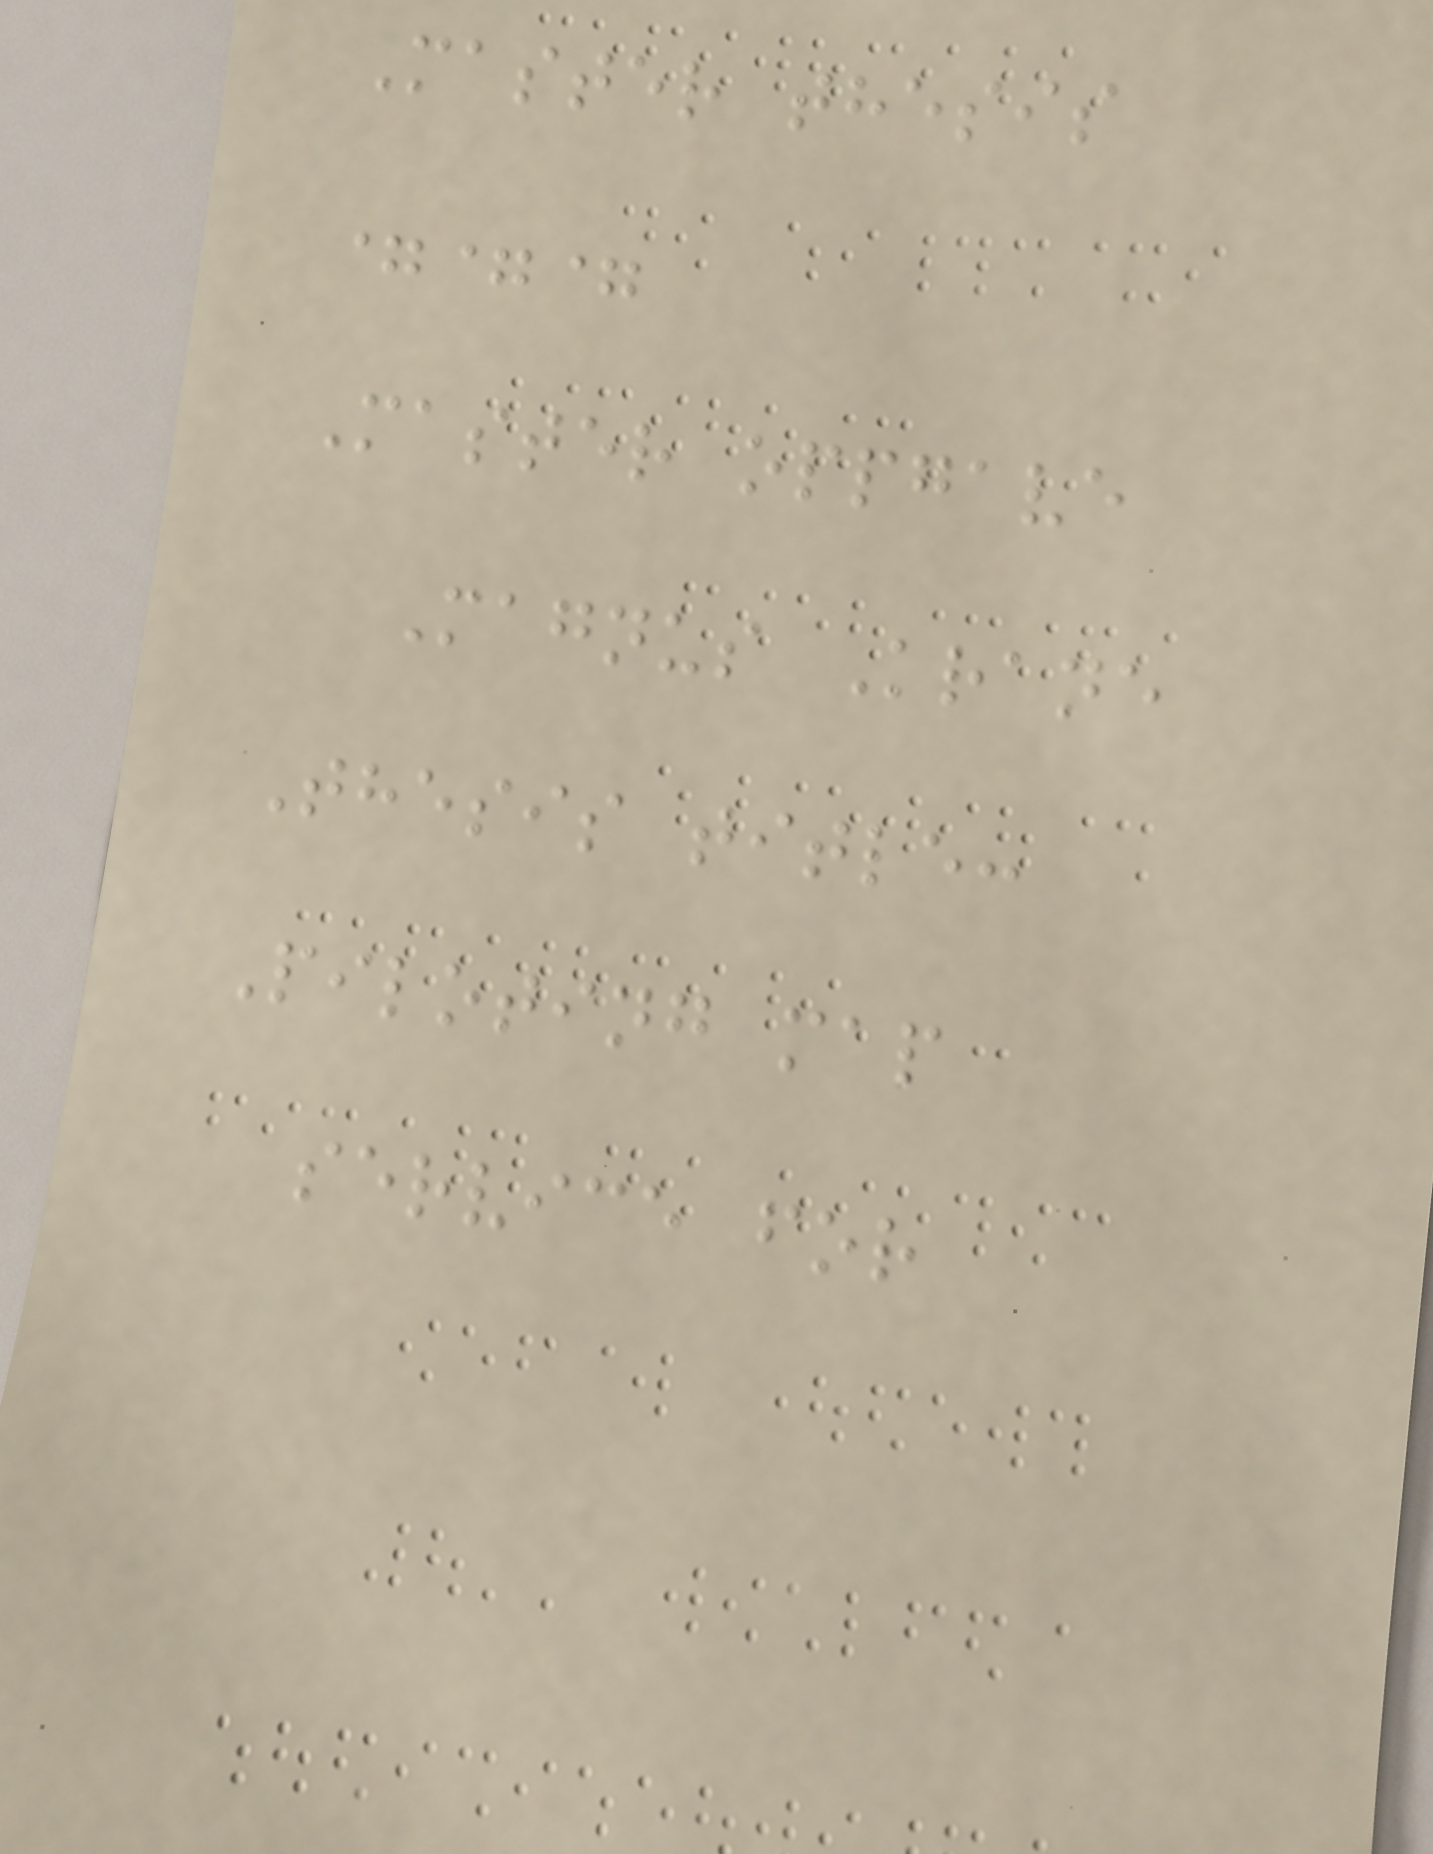Master thesis
===
Master oppgave
Magnus Krane
Thesis title:
Piloting map
service for
